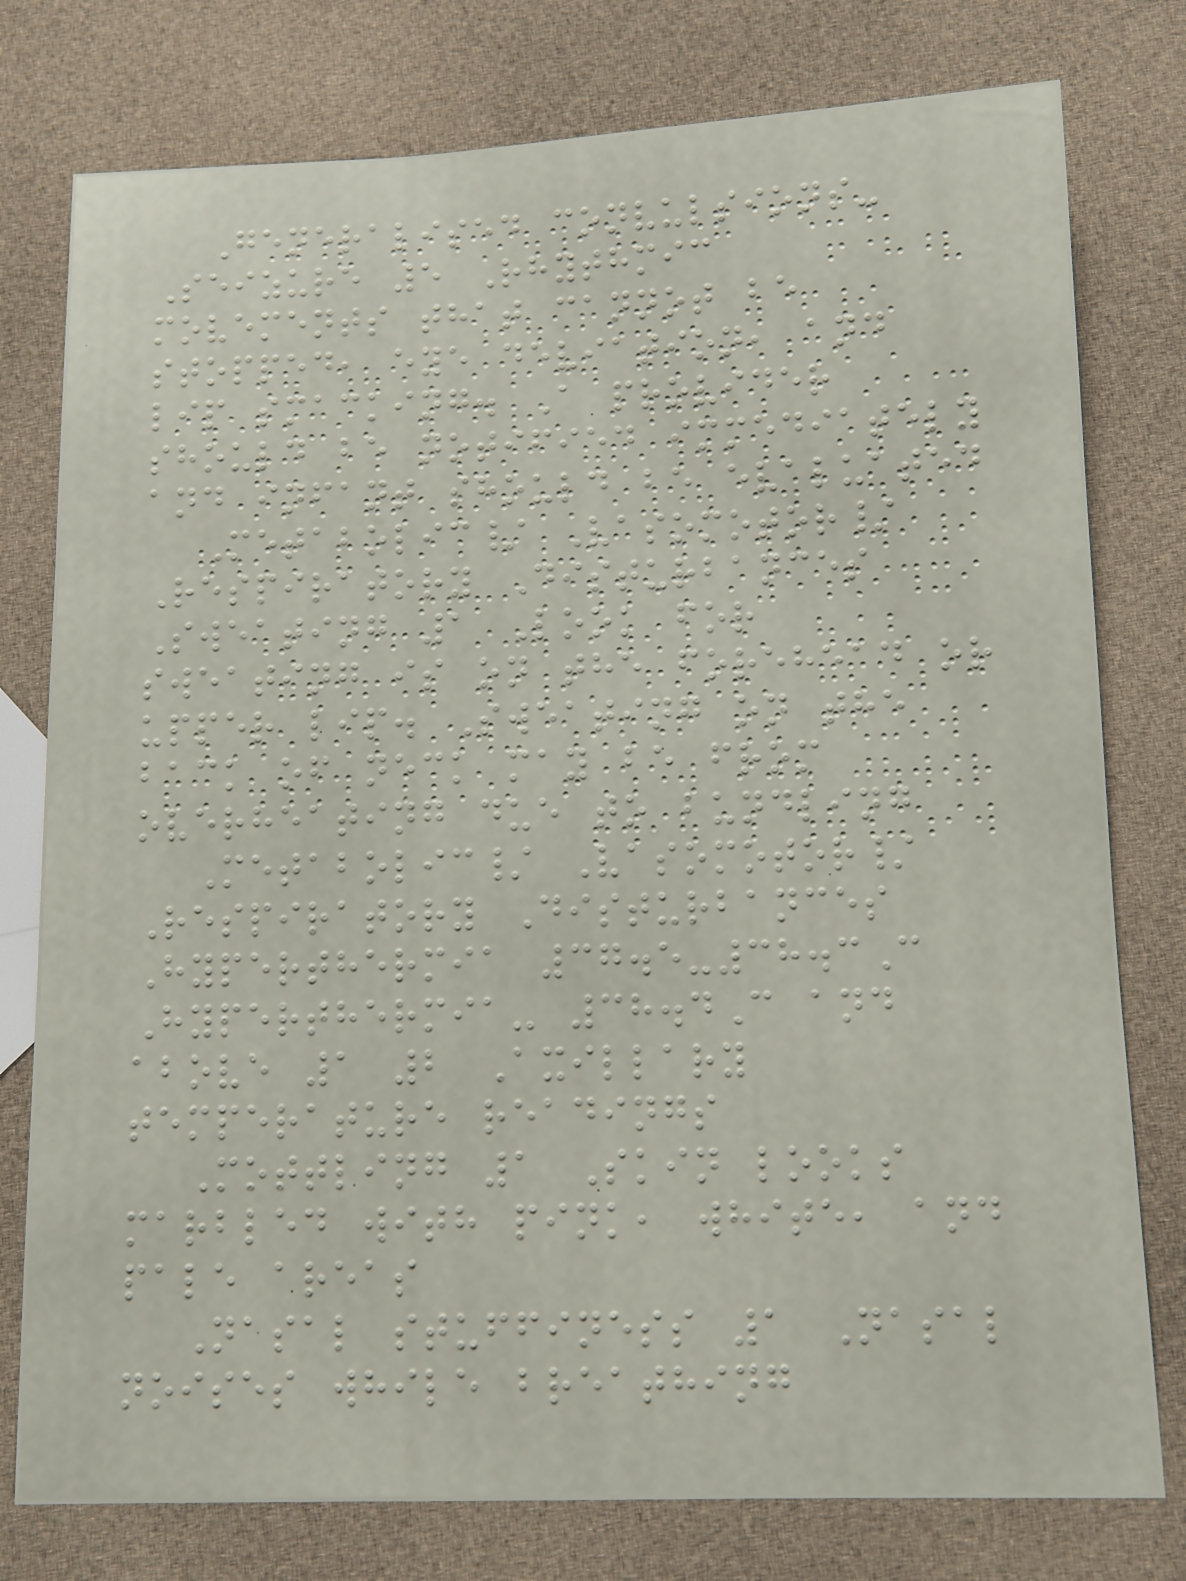Generalised convulsions-
Seizure 5 Rhythmic
movements that cannot be
stopped, eye deviation, and
lip smacking. A provider
should be notified immediately
and infant should be evaluated
Metabolic/ Vasomotor/
Respiratory Disturbances
Sweating 1 Look for
sweating is on the forehead or
upper lip. Sweating on the
back of neck may be from
overheating due to bundling
Metabolic/ Vasomotor/
Respiratory Disturbances
Hyperthermia 37.5-38.3C
Hyperthermia- 38.4C and
above 1 2 Axillary
temperature readings
Mottling 1 Skin looks
marbled with pink, white, and
pale areas
Nasal stuffiness 1 Nasal
noises while breathing
